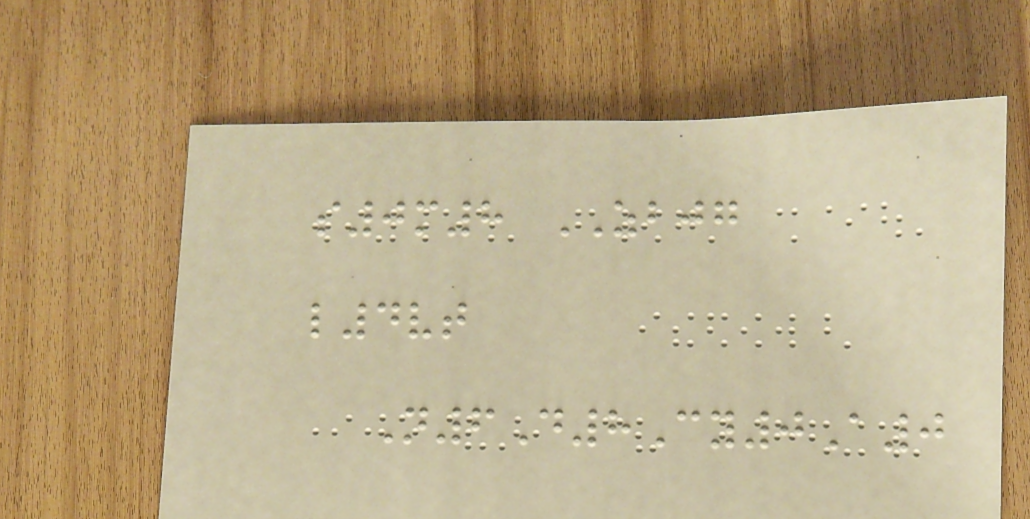s0m8 ZBJG
l4vt
N6D8Cy0A0
